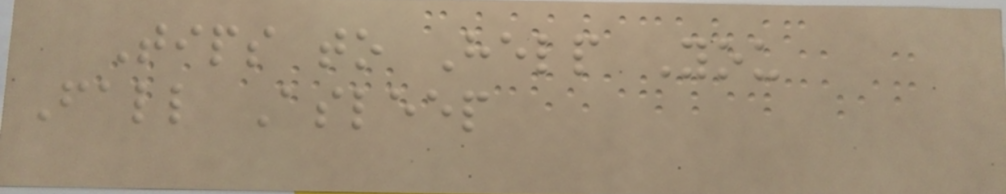Tips to Help You
Fall Asleep
